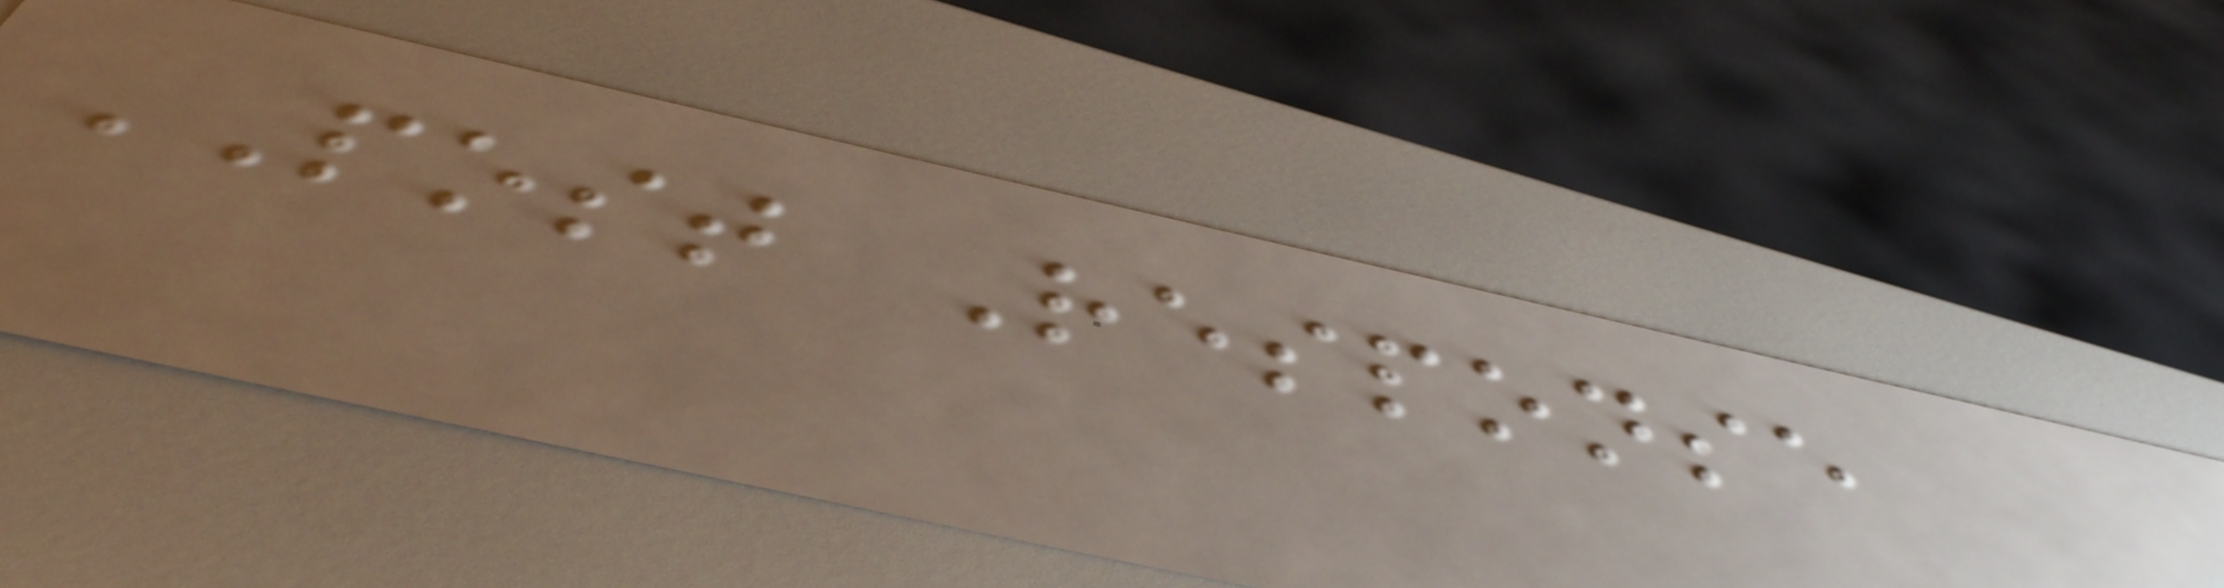POST Response
